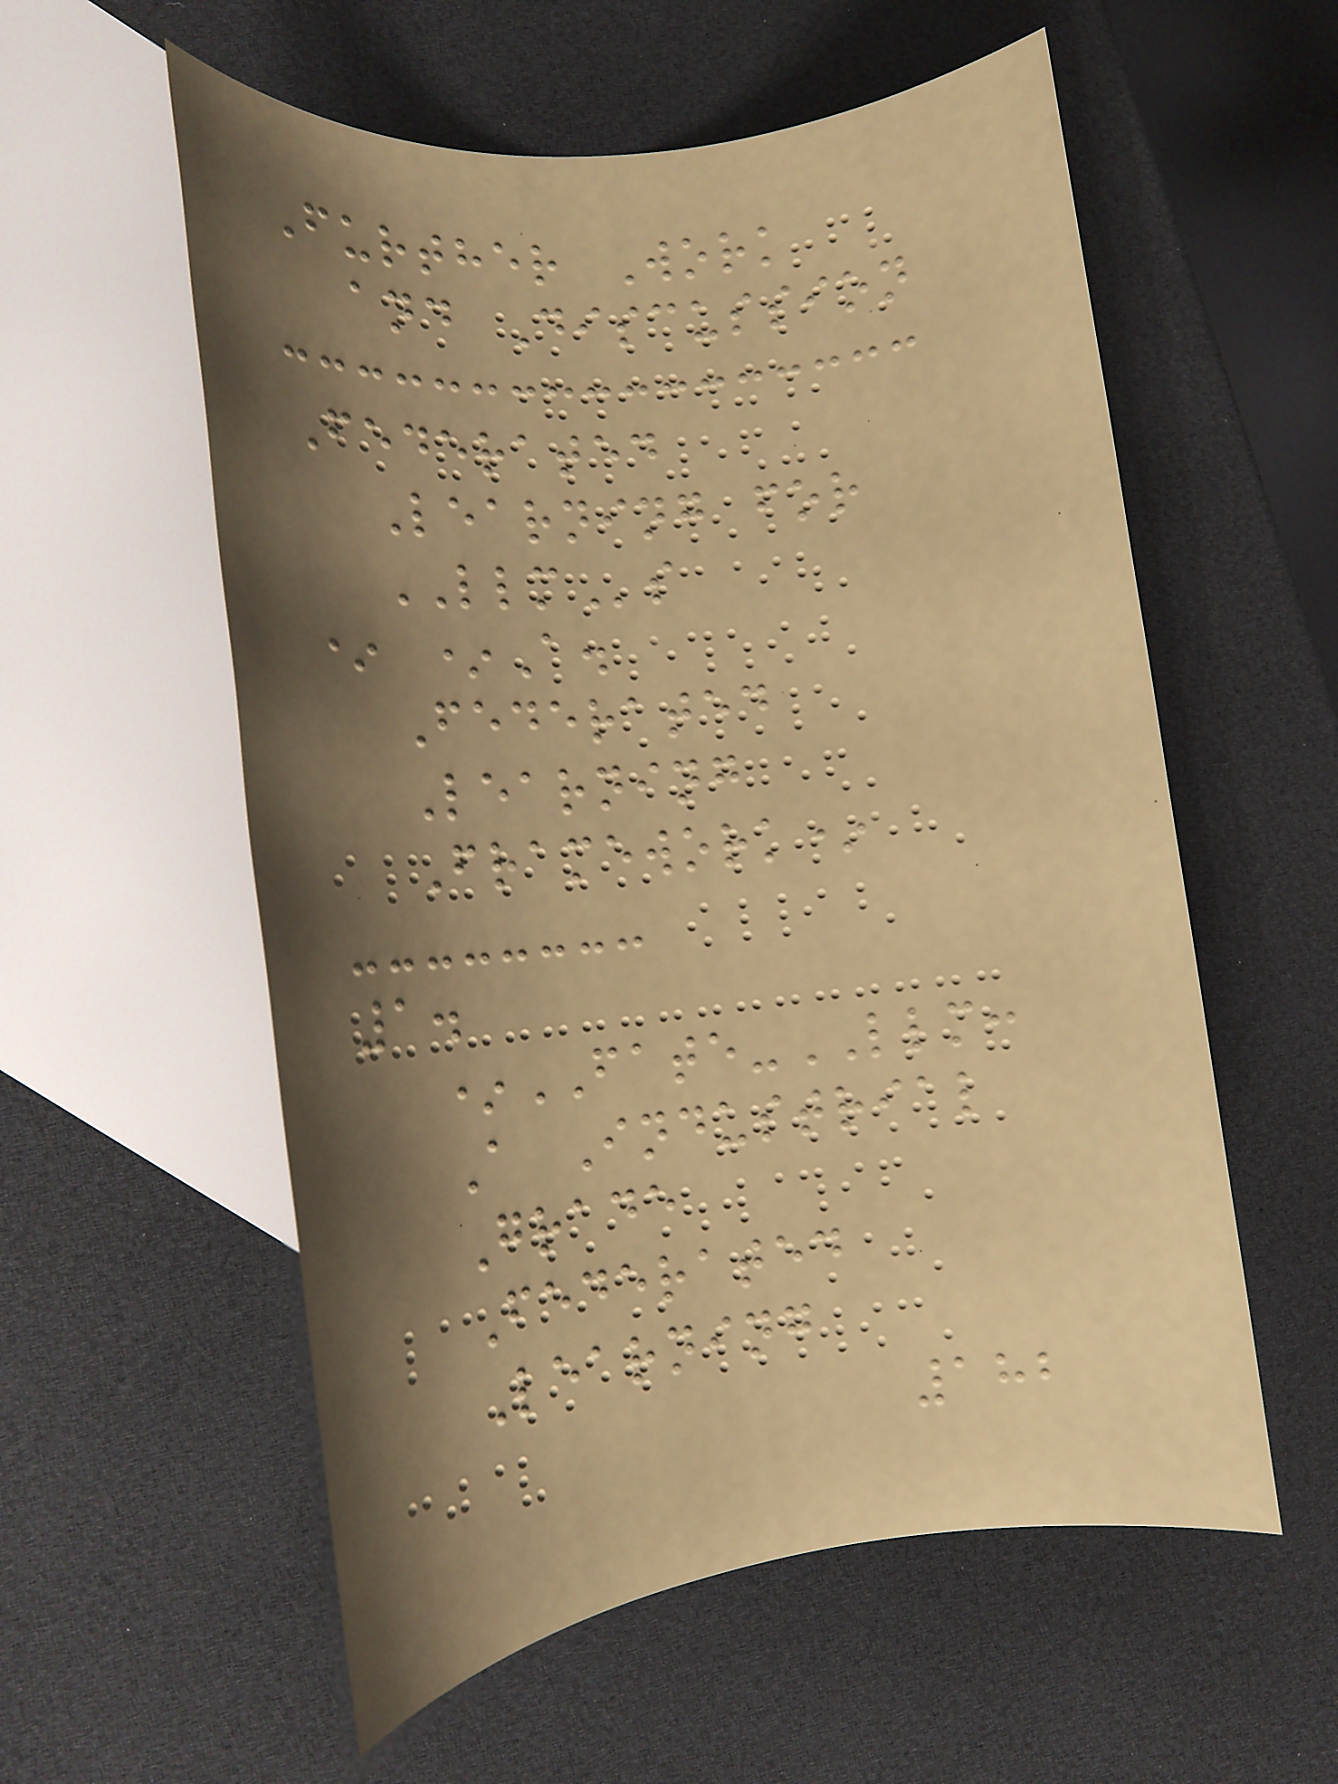Further Work
and Discussion
Federated
Learning for
LLMs
* *A.
Federated
Learning
Framework*
1.
*FATE-LLM:
A Industrial
Grade
Federated
Learning
182
